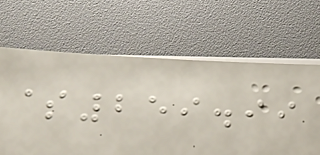$259.99
